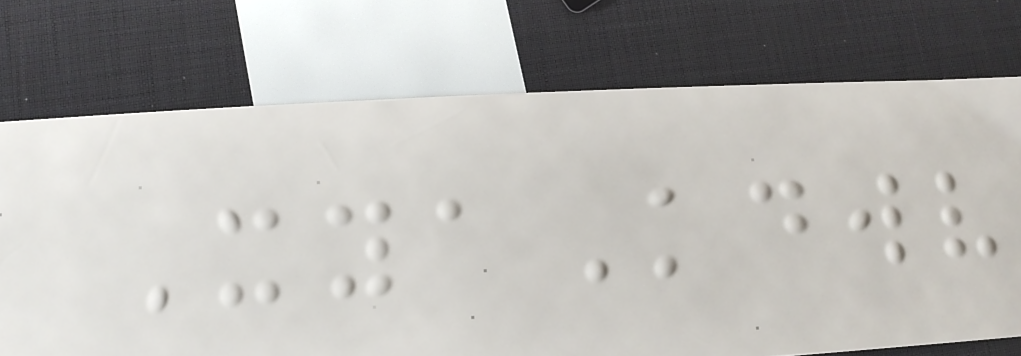XyaKdwv
